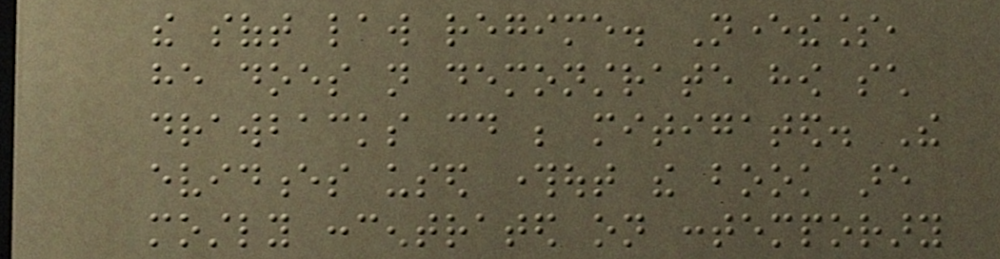the soft law regime. Nevertheless,
he does not demonstrate how such
drawbacks could be mitigated. The
evidences used throughout the book are
mostly concentrated on contemporary
